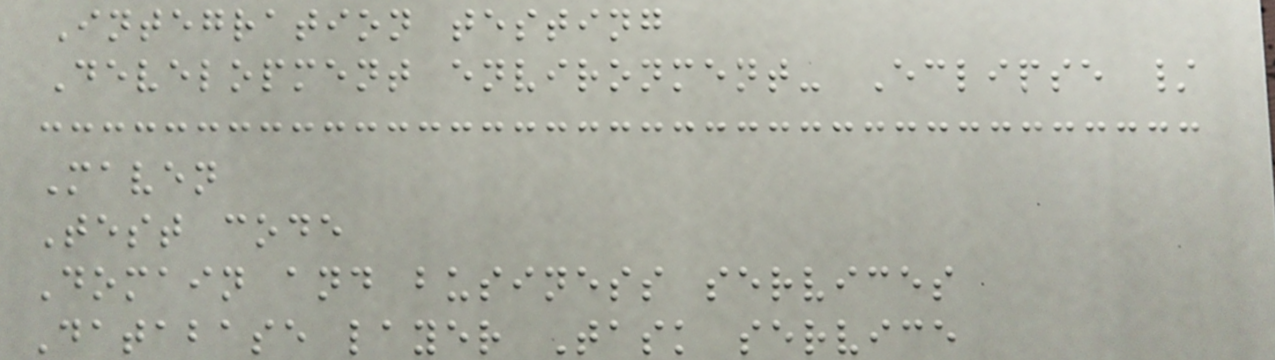Integration testing
Development environment- Eclipse /
Maven
Test code
Domain and business services
Database layer Task service
